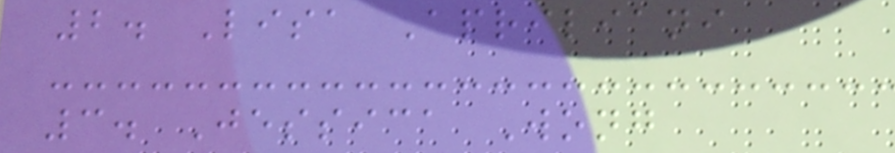2. Lisa Apriliani
3. Jessica Wong
